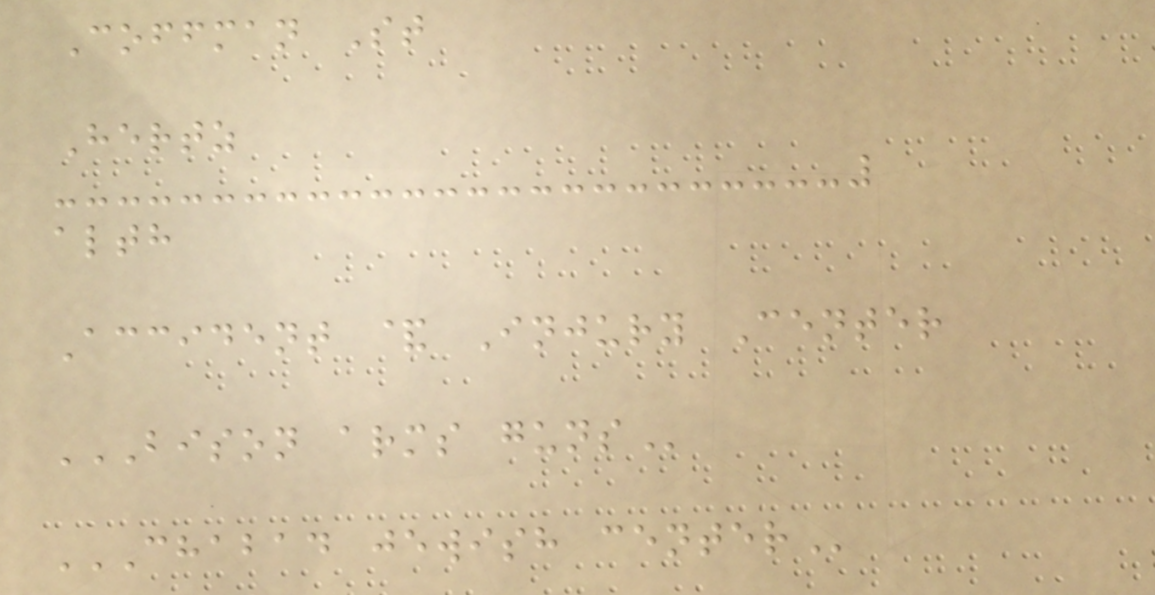Coffman St
Hertz
alth
Accident & Injury Center
BISON ARMS GUNS
CHABAD JEWISH CENTER
